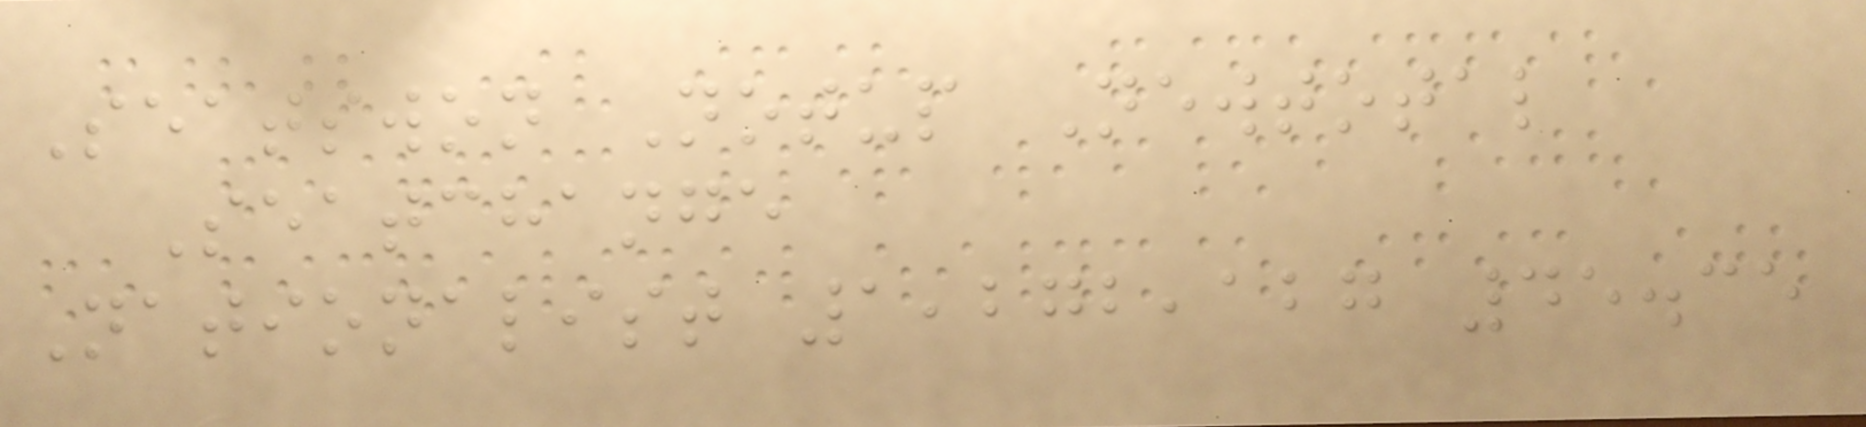Seatswon Notup Newtotal
Seatchange
Nationalist 1,272,127 45.35
